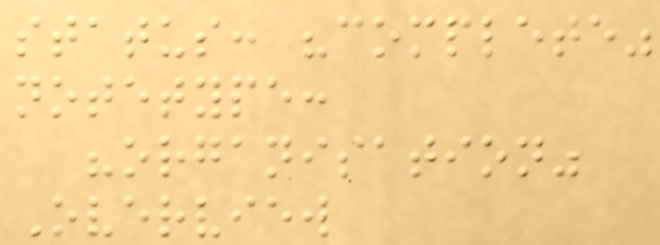status: "complete"
notetype:
"organisation"
Overview
